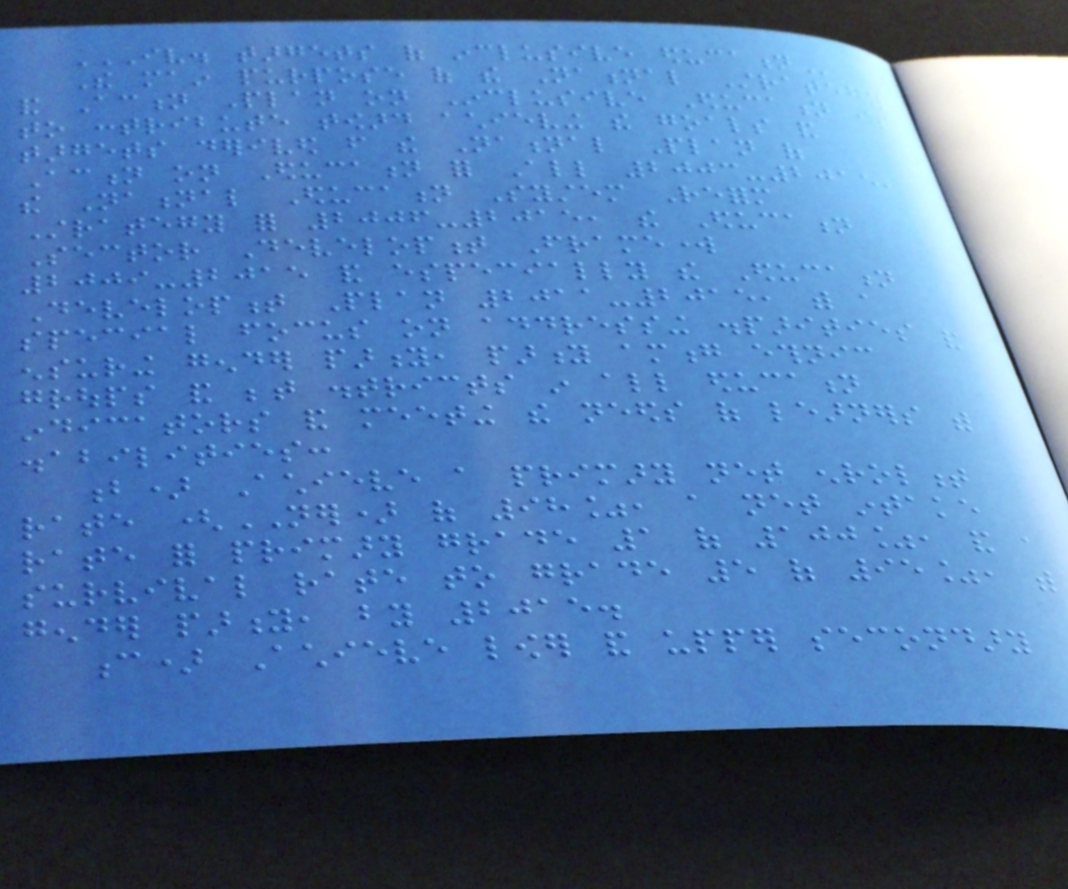IV. TARGETS OF INCLUSIVE EDUCATION
The main purpose of the National Strategy
and Action Plan on Inclusive Education is
to contribute toward achieving the goals and
targets derived from the National Plan of
Action on Education for All 2003-2015,
the National Education System Reform
Strategy for 2006-2015, the Education
Sector Development Framework
2009-2015 and especially the Education
Development Plan 2011-2015, with a
special focus on addressing disparities and
ensuring gender parity, parity among ethnic
groups and between districts in all education
indicators and meeting the needs of learners with
disabilities:
b) Achieve a primary net enrolment
rate (NER) of 98%, a net intake
rate for primary grade 1 of 100%, and a
survival rate to grade 5 of 95%, with
gender parity, by 2015.
c) Achieve lower and upper secondary
